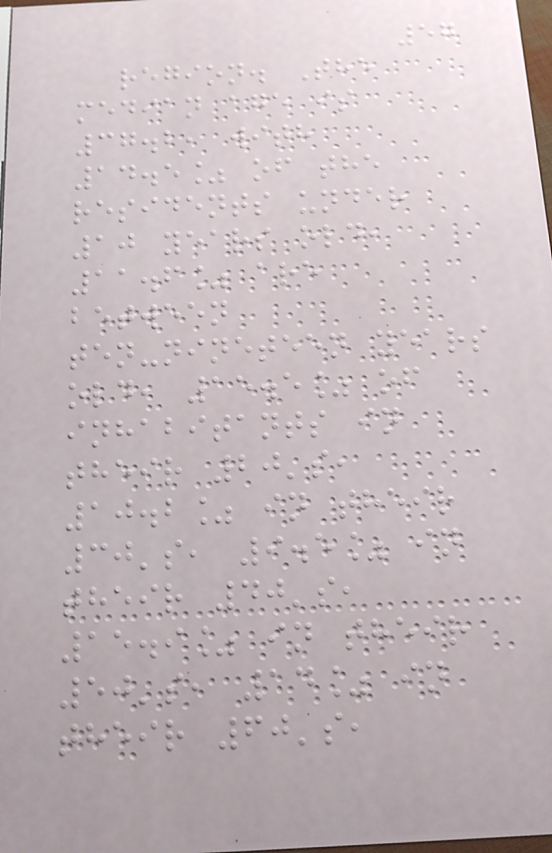57
region. The
median age is
37.2, with
14.5% of the
residents under
10 years old,
11.6% are
between
ten-nineteen years
old, 15.5% of
inhabitants in
their 20's,
10.2% in their
30's, 9.5% in
their 40's,
15.9% in their
50's, 14% in
their 60's,
